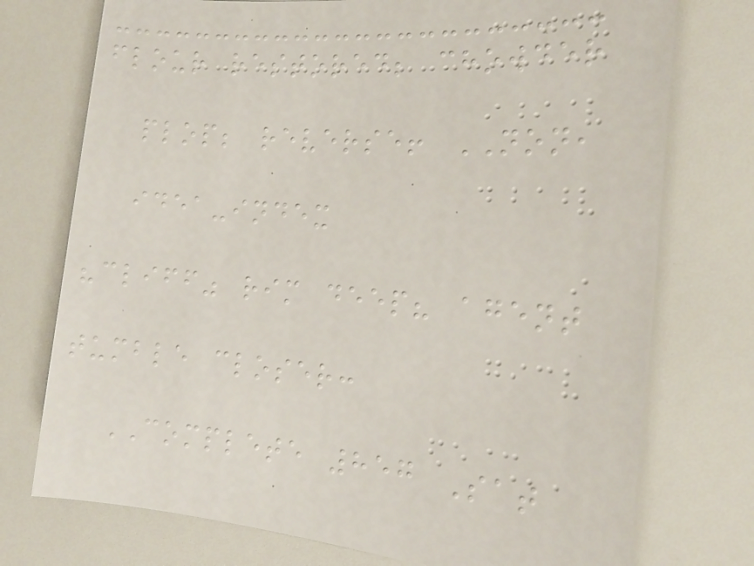flour restored; chowder
plop; reverse! NON,
idea-index
"cliff" rim deep? agent
tumble closer:
COMPLETE 857 Sat
